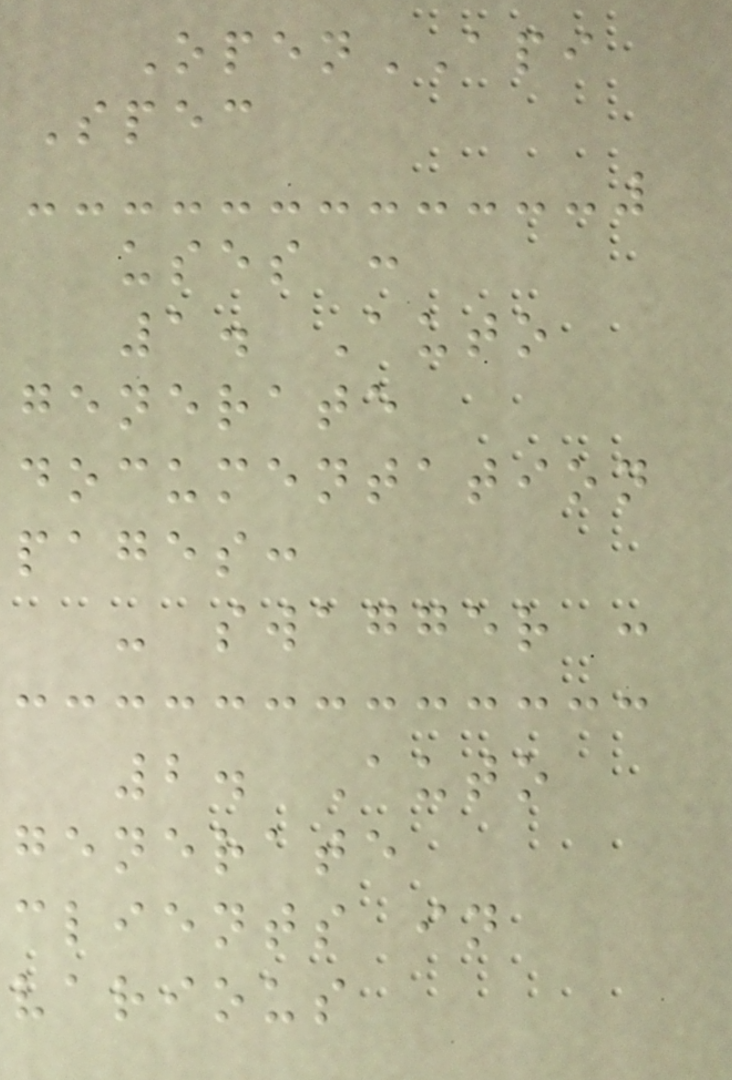OpenAPI
Spec
uses :
1. Auto
generate
documentation
pages:
- swagger :
2. Auto
generate
clients in
various
